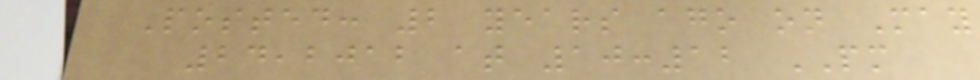Posted: 2 years ago on May
24,2012 at 10:12 PM
